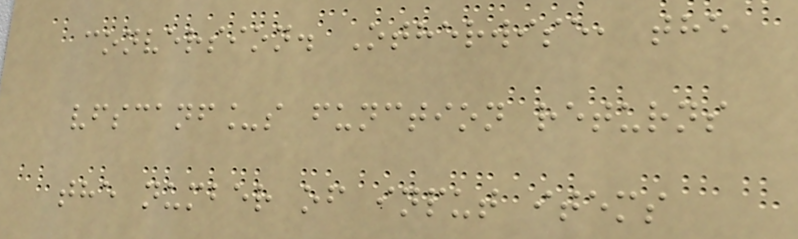conversion. Otherwise, the
vfscanf_s function returns
the number of input items
